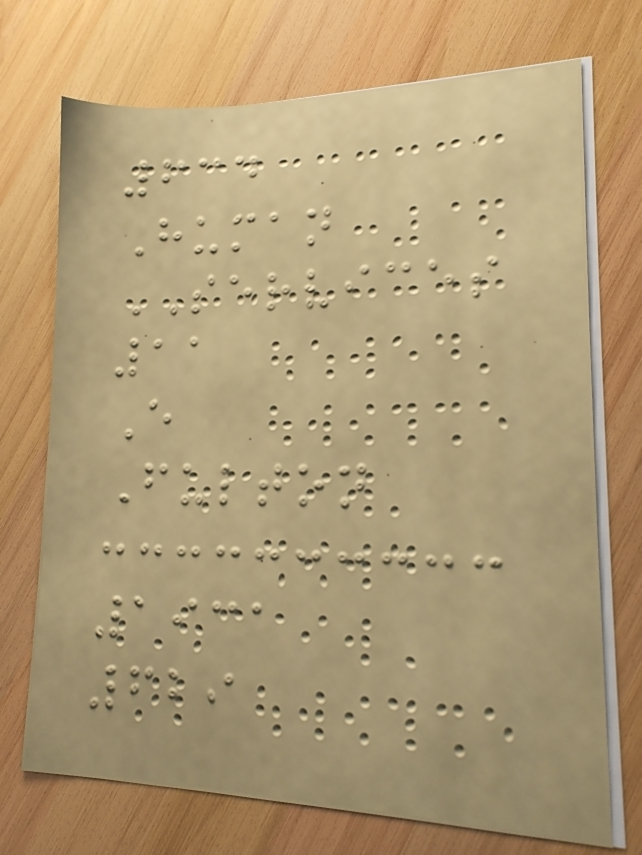634
Human
SERVICES
11
E
Fulton
1931
629
